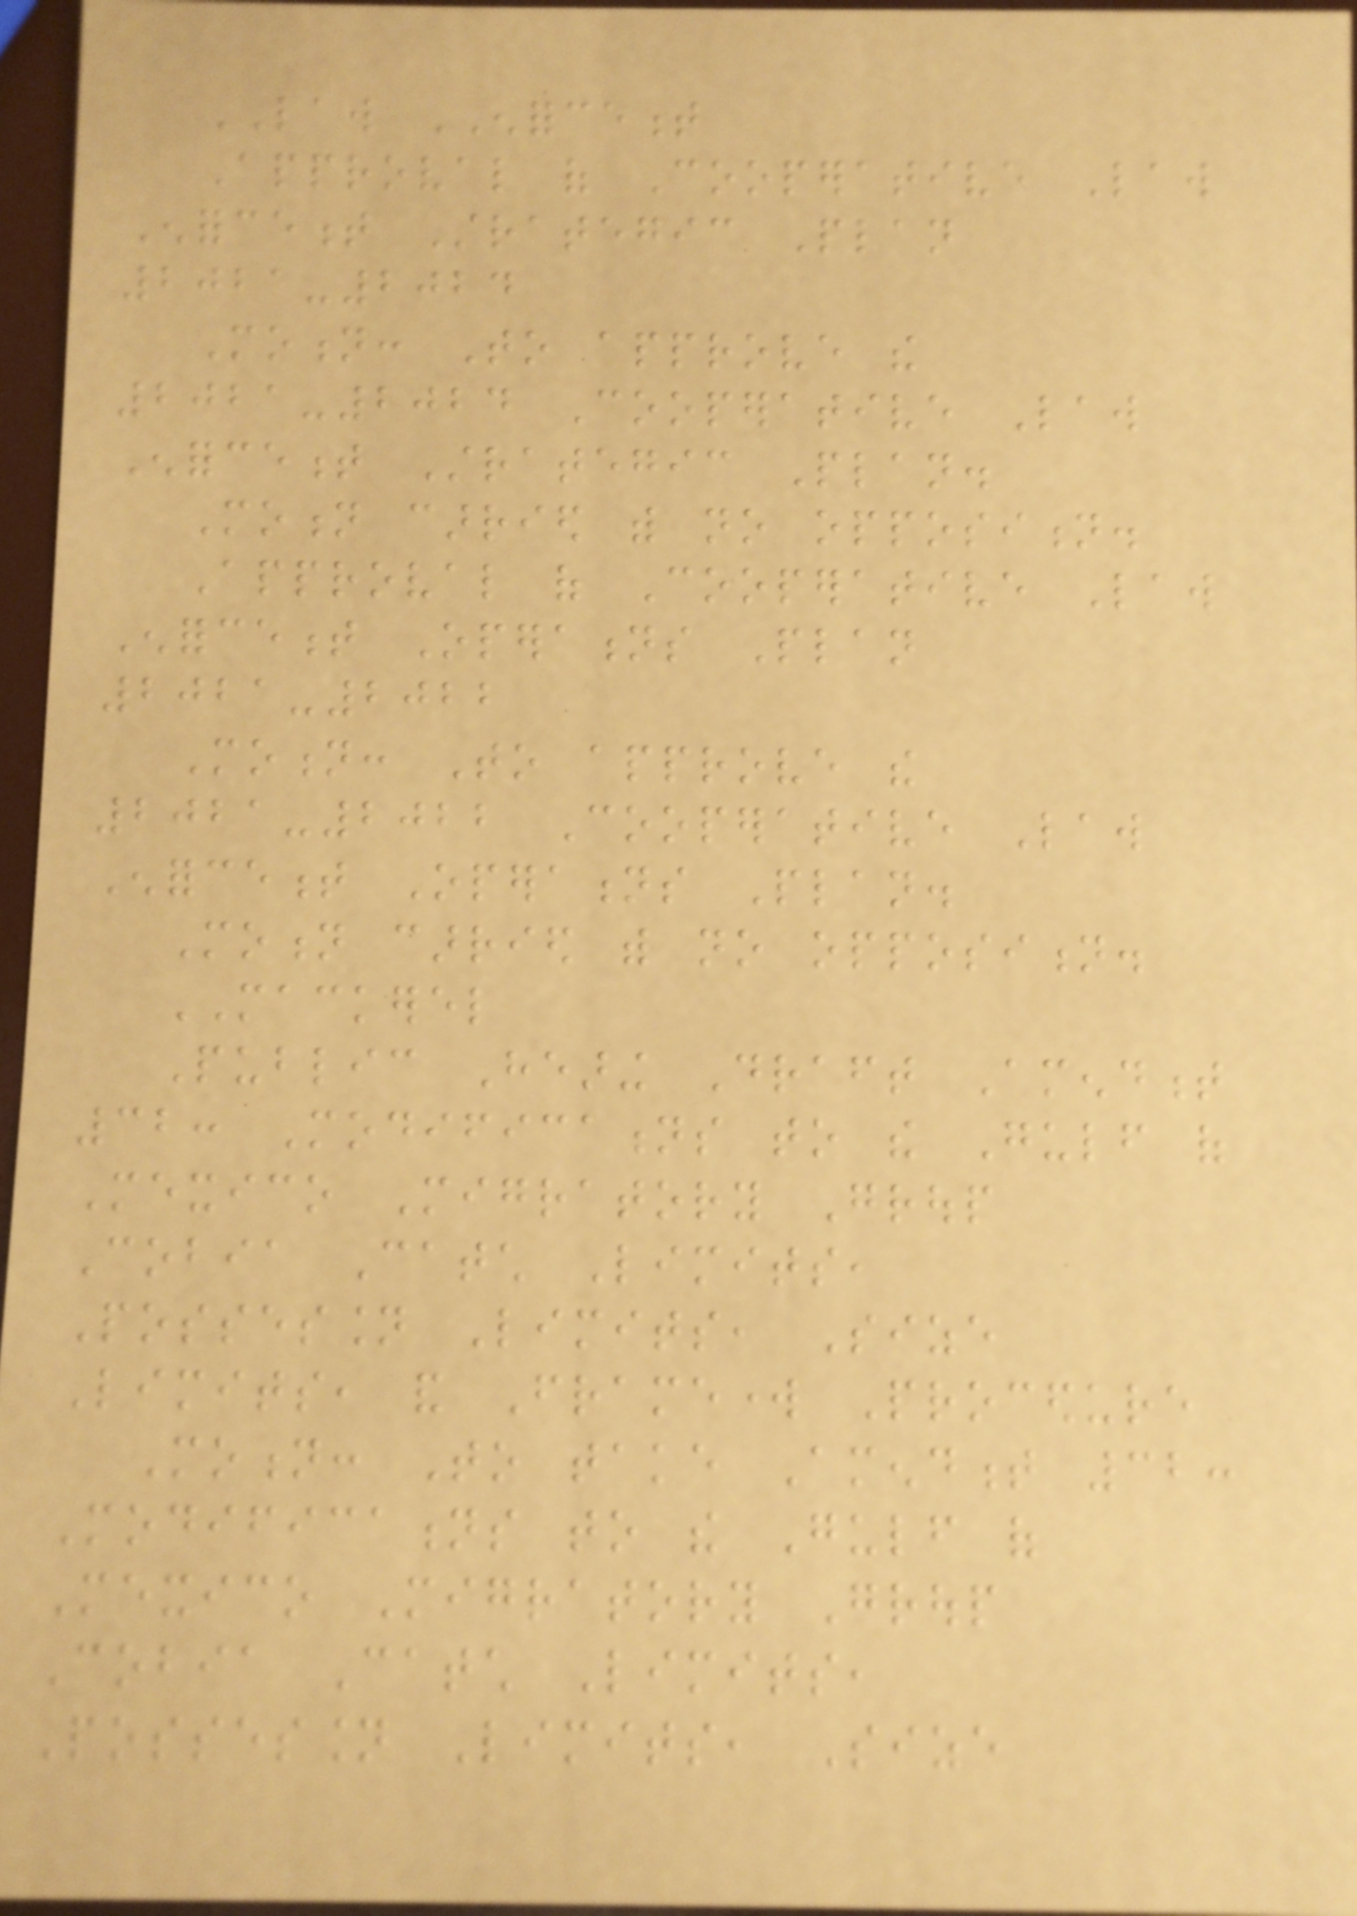LAW ENFORCEMENT
Approval of Cooperative Law
Enforcement Strategic Plan
2021-2024
Motion: To approve the
2021-2024 Cooperative Law
Enforcement Strategic Plan.
Motion carried with no opposition.
Approval of Cooperative Law
Enforcement Operations Plan
2021-2022
Motion: To approve the
2021-2022 Cooperative Law
Enforcement Operations Plan.
Motion carried with no opposition.
MACKEREL
Public Hearing Draft Amendment
32: Modifications to the Gulf of
Mexico Migratory Group
Cobia Catch Limits,
Possession Limits, Size
Limits, and Framework Procedure
Motion: To take Amendment 32:
Modifications to the Gulf of
Mexico Migratory Group
Cobia Catch Limits,
Possession Limits, Size
